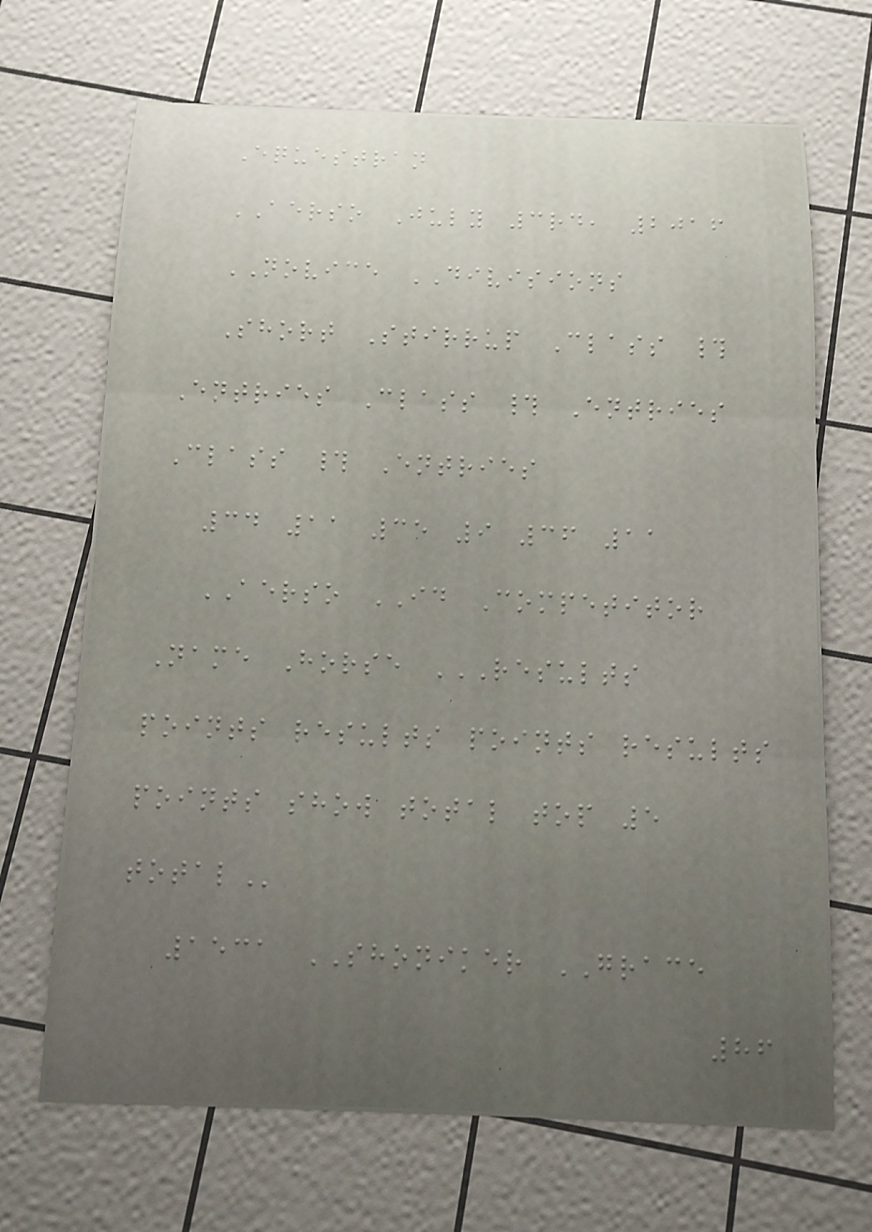Equestran
AERSO July 3rd, 2016
NOVICE DIVISIONS
Short Stirrup Class #
Entries Class # Entries
Class # Entries
34 11 35 9 36 11
AERSO ID Competitor
Name Horse RESULTS
POINTS RESULTS POINTS RESULTS
POINTS SHOW TOTAL TOP 5
TOTAL
1531 SHONIKER GRACE
86
